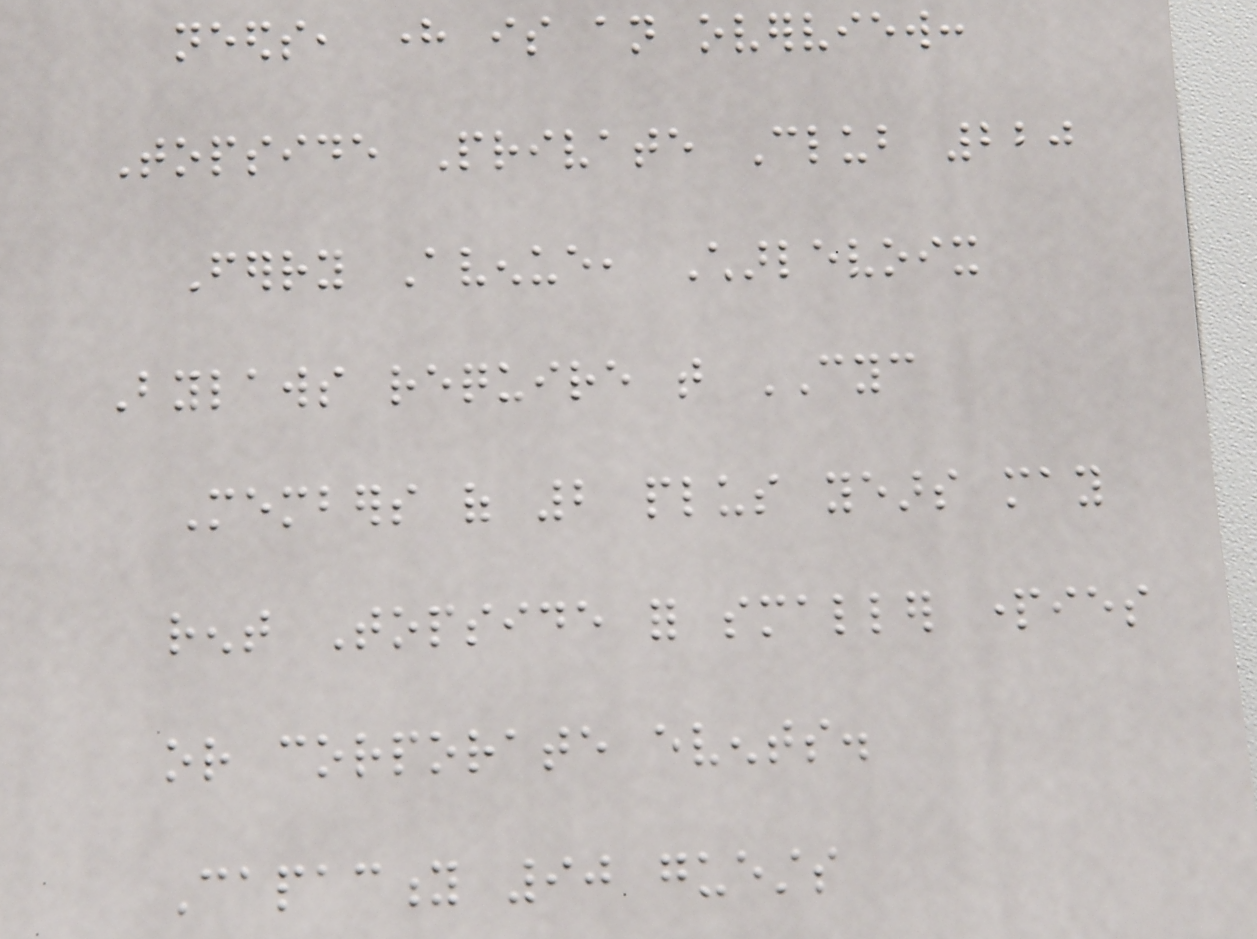needs, here is an overview:
Topside Private Club 220
Ferry Avenue, Charlevoix
Bylaws require that CYC
Members of 2 plus years may
rent Topside for smaller parties
or corporate events.
Capacity 90 guests
